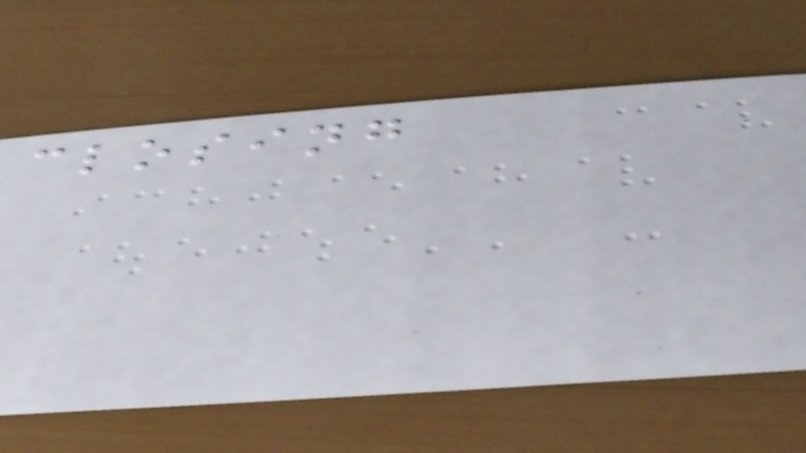closing
